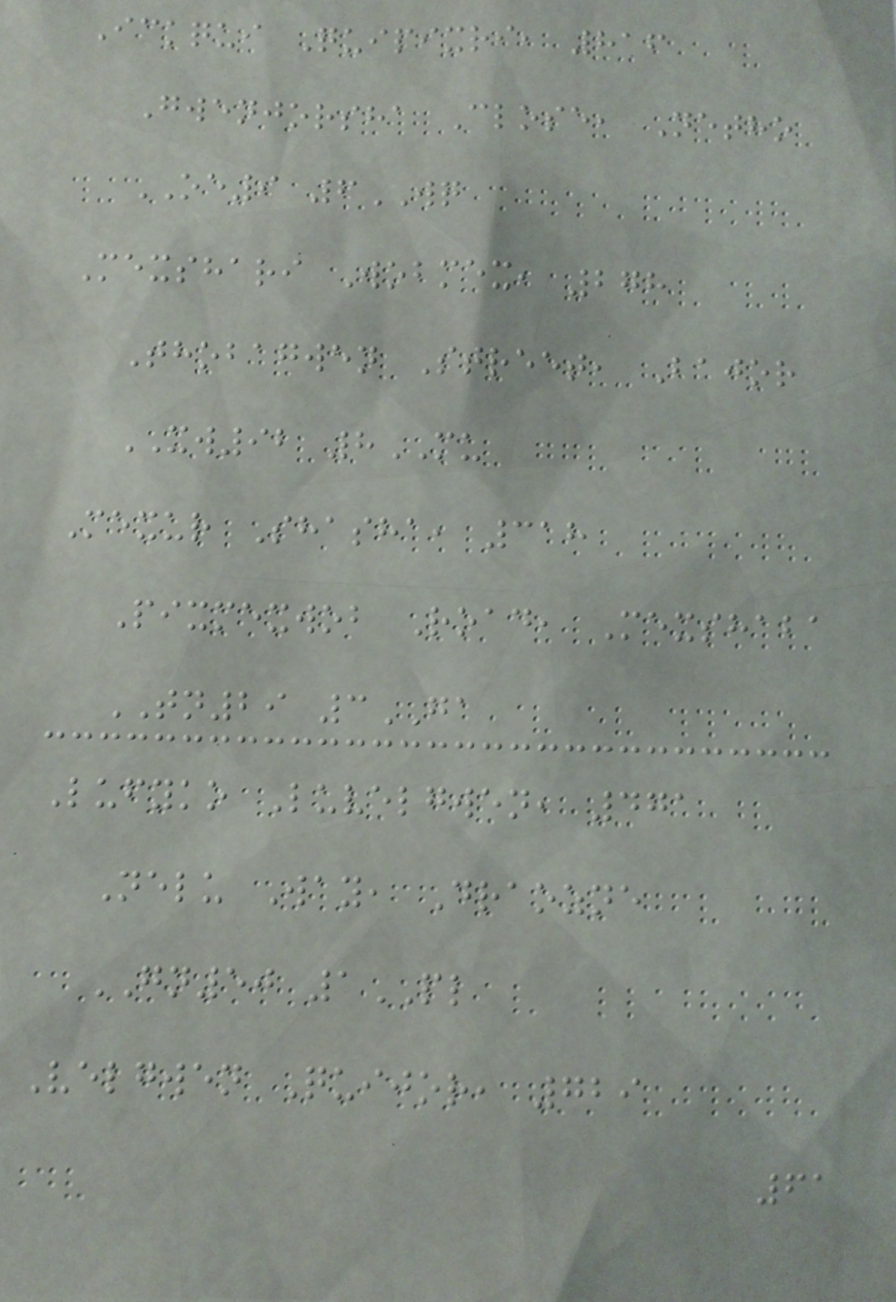Ickqui Quipixri, 816
Gwenjorsha Close, Netho
OE9 6WQ
Mexshari Wobmex, 278
Thobagwen Street, Bajor
XW92 8MU
Mexur Shasha, 318
Pixmexwob Road, Mexshaba
TN29 3GA
Lufyko Luvelgwen, 471
Nelu Way, Draozne
GN50 1PL
Velgwen Quijor, 729
61
